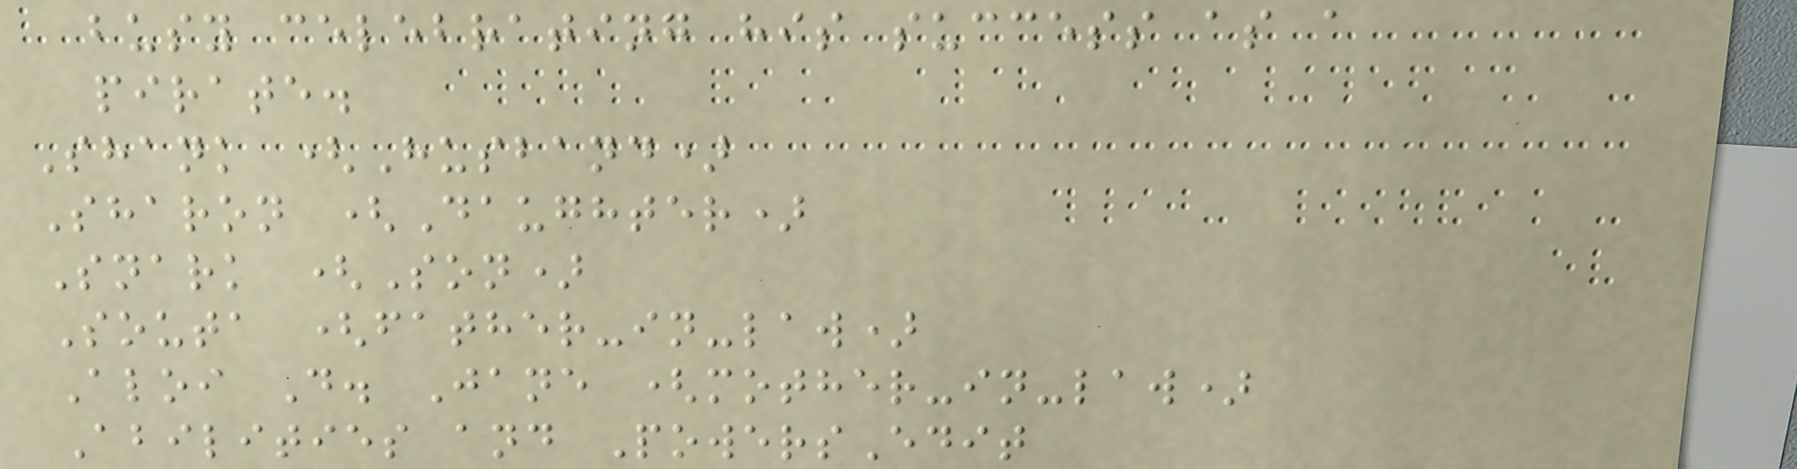busy celebrating his success as a
pirate.
Shank (Husband)
Sharon (Daughter)
Snark (Son)
Souta (father-in-law)
Aloi D. Jane (mother-in-law)
Abilities and PowersEdit
